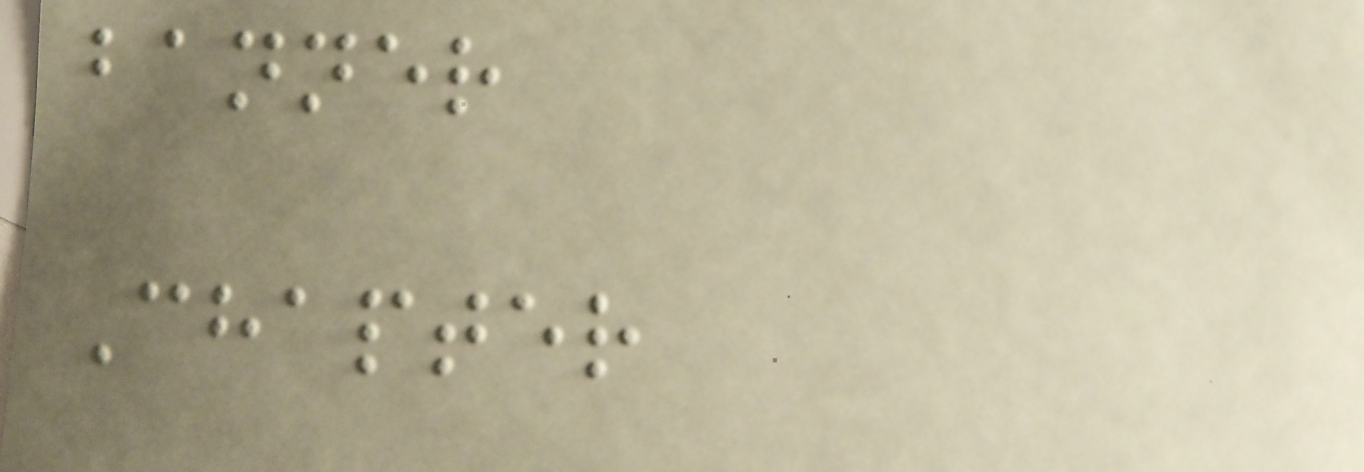banner
Chapter
